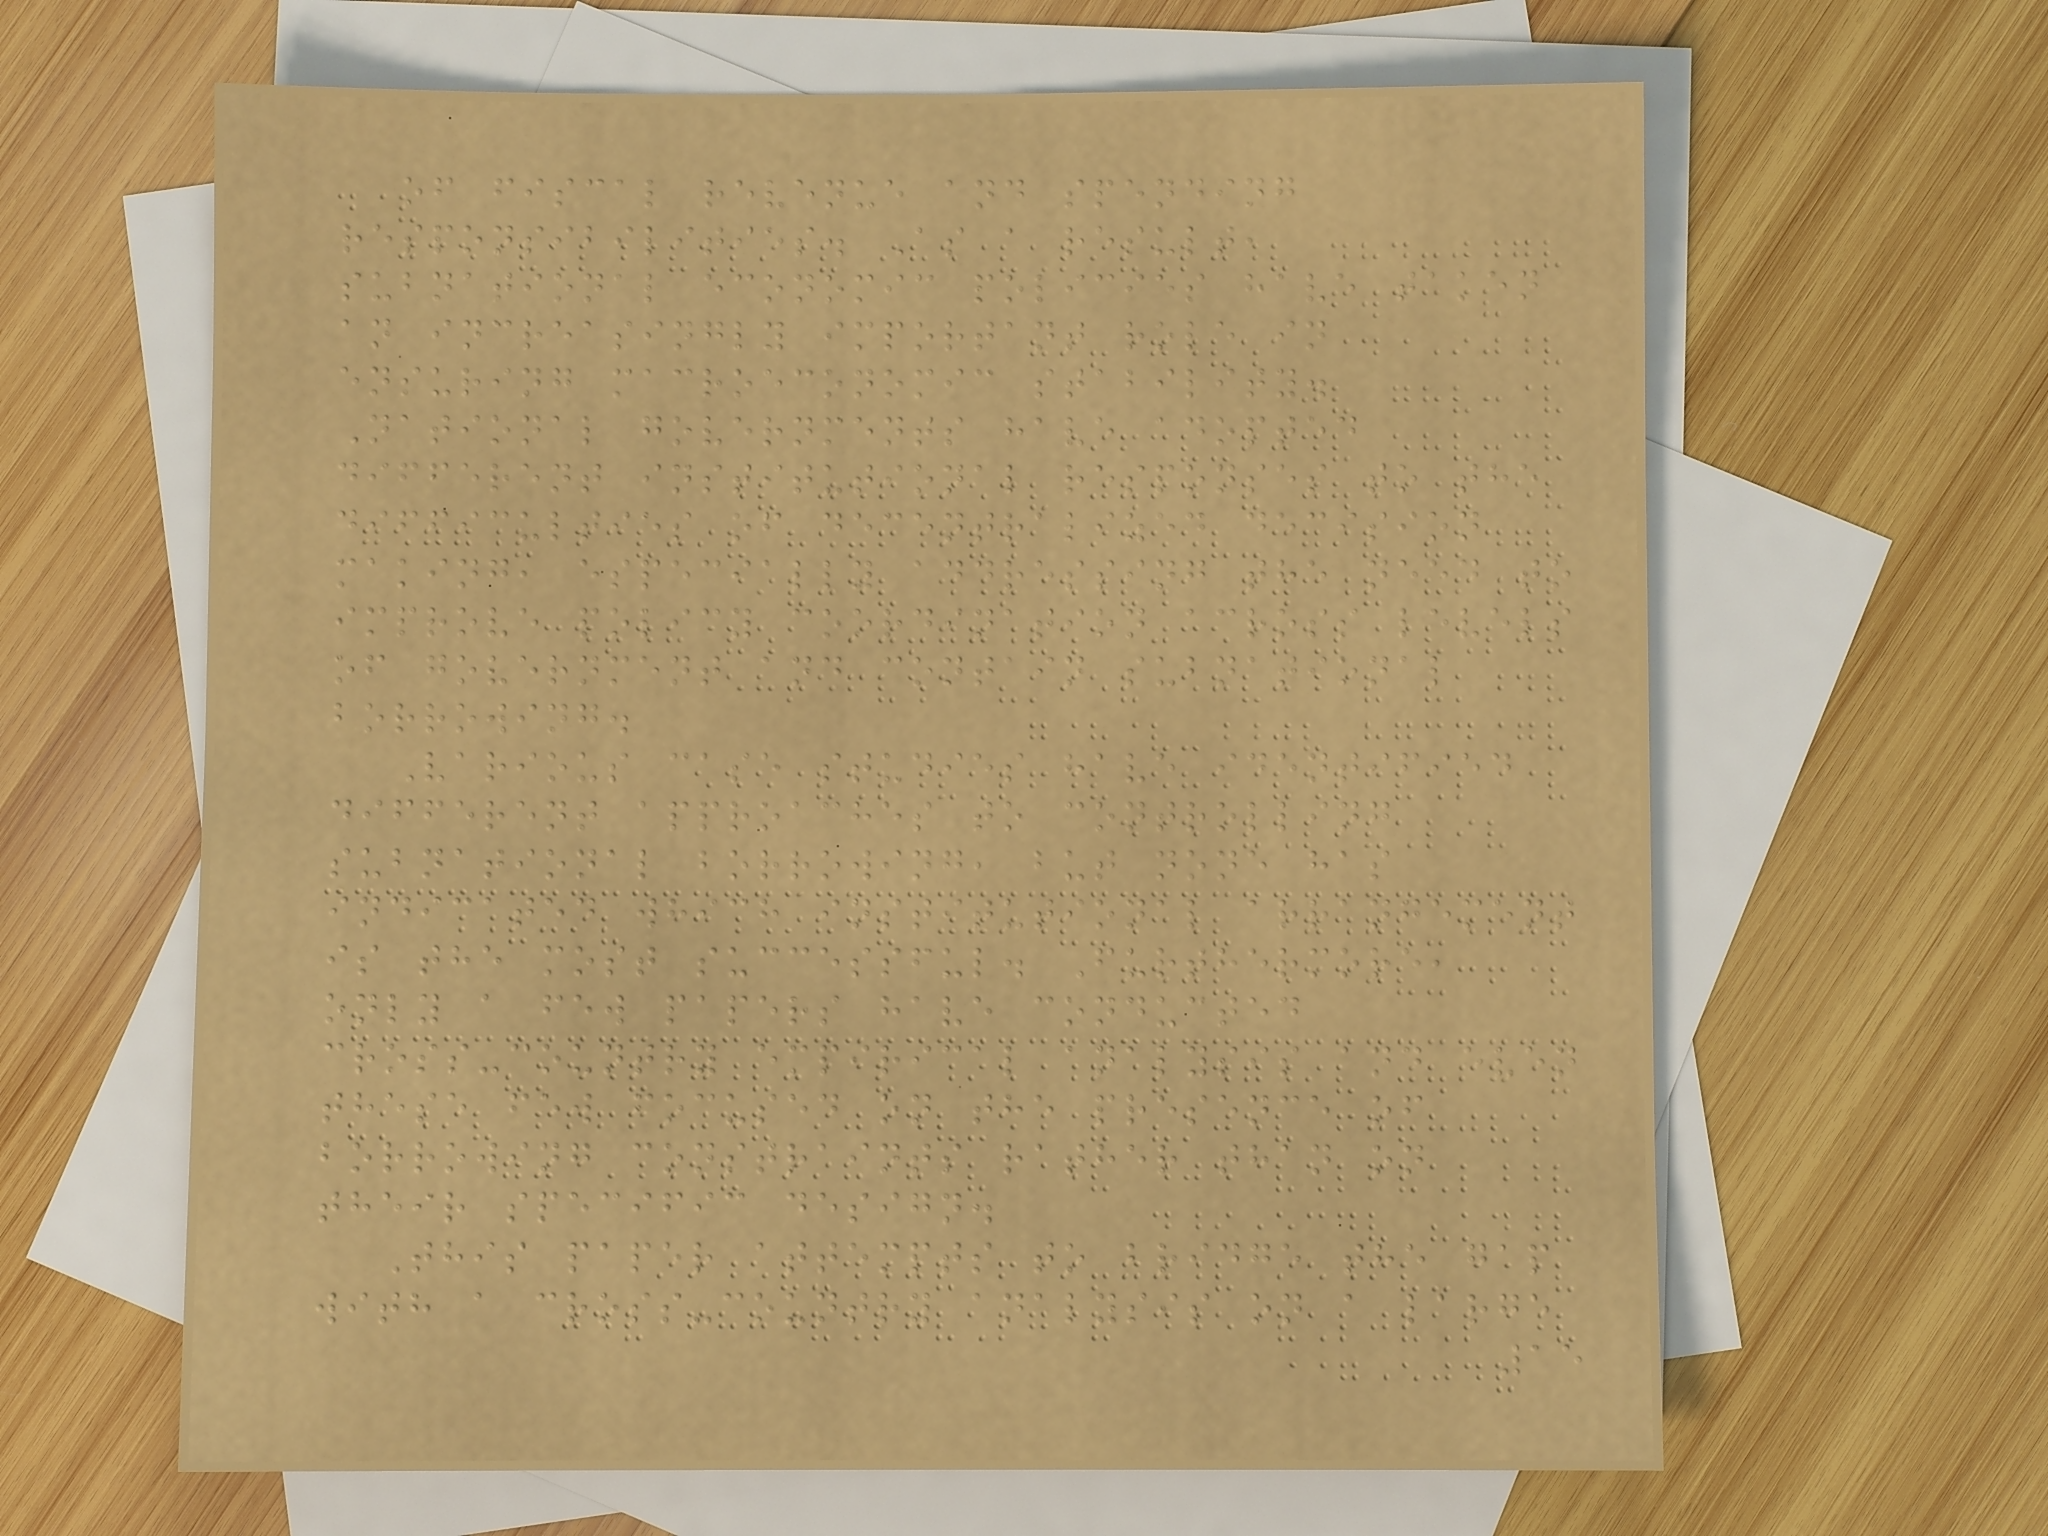of fiscal revenue and spending
responsibilities. As a result,
subnational economic policies have taken
an increasingly important role in
ensuring macroeconomic stability.
National governments have adopted
different institutional responses to the
difficulties of decentralized decision
making, especially addressing the need to
improve policy coordination across levels
of government and contain subnational
borrowing.
Various case studies have identified
different approaches to controlling
subnational borrowing, but none has
indicated which institutional arrangement
is the most successful. Furthermore,
only a few papers have conducted
cross-country empirical analysis and even
these few focused on the presence of
borrowing constraints rather than on
their specific design.
This paper attempts to bridge the gap
with a cross-country analysis on a large
15
